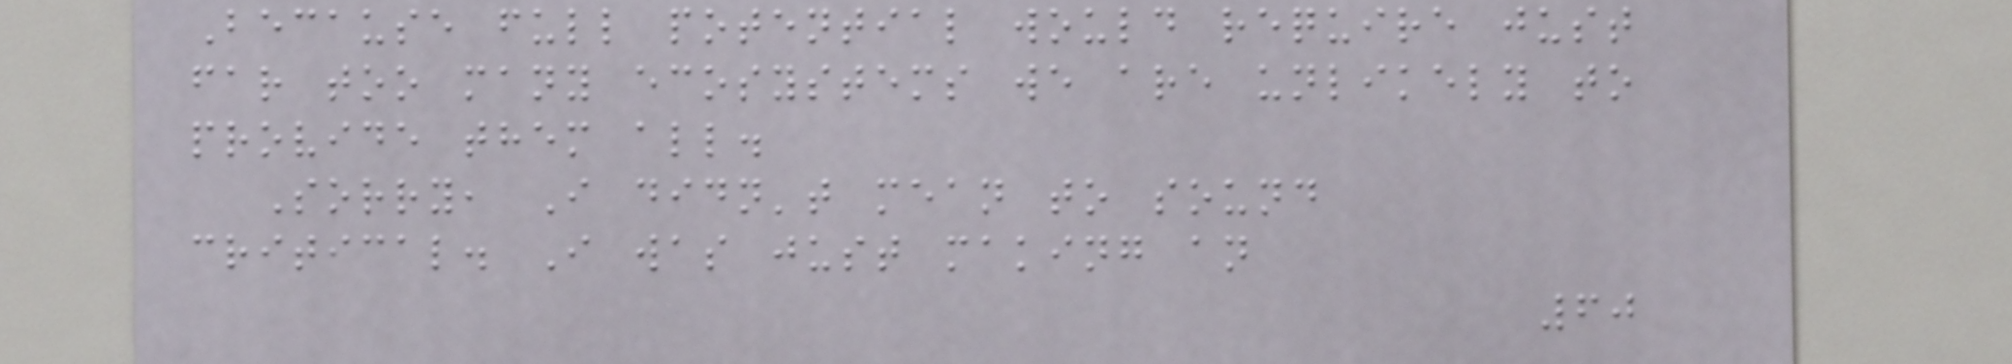Because full potential would require just
far too many ecosystems we are unlikely to
provide them all.
Sorry, I didn't mean to sound
critical. I was just making an
60
